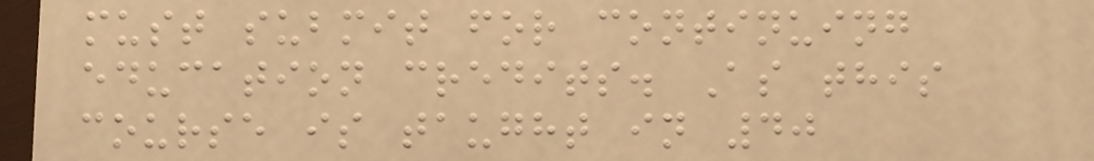must submit for continuing
education credits. As this
course is taught in 40
